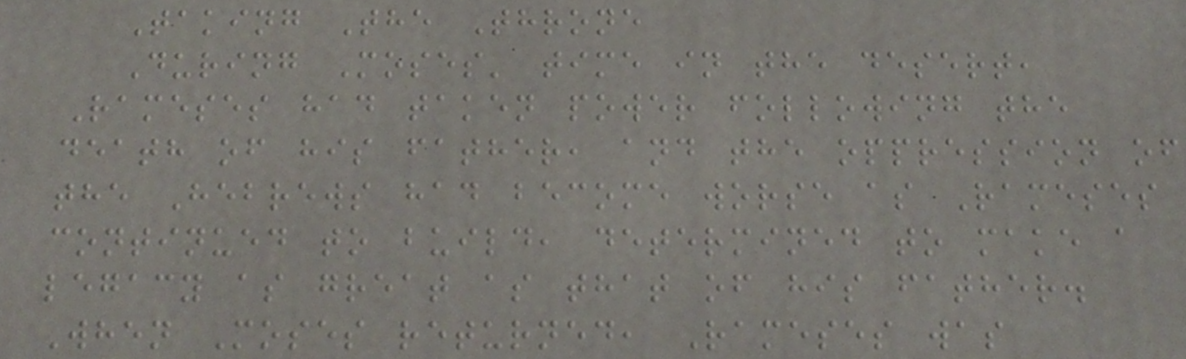Taking The Throne
During Moses' time in the desert,
Rameses had taken power following the
death of his father, and the oppression of
the Hebrews had become worse as Rameses
continued to build, determined to make a
legacy as great as that of his father.
When Moses returned, Rameses was
